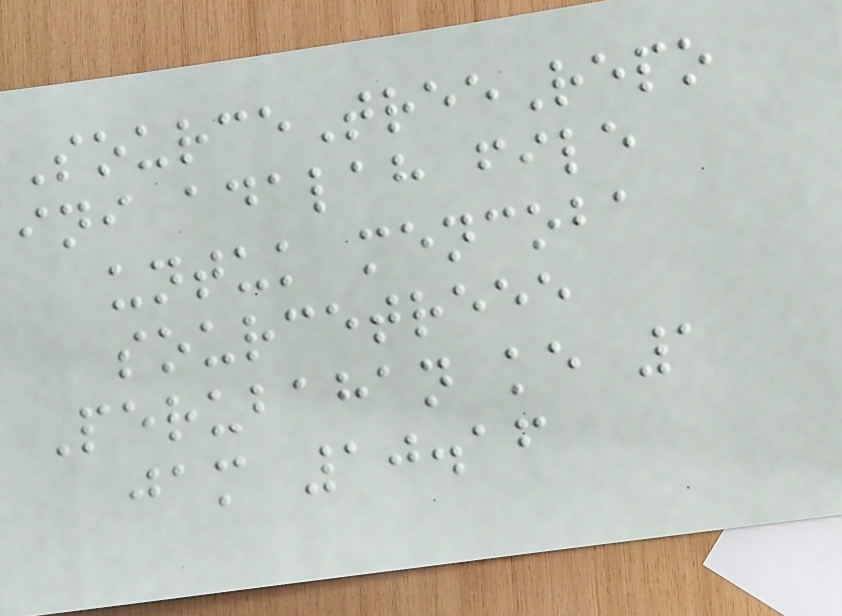SourceTreeRepo
ini adalah file
untuk mencoba
sourcetreee
Perubahan ke 1
jam 10.16
